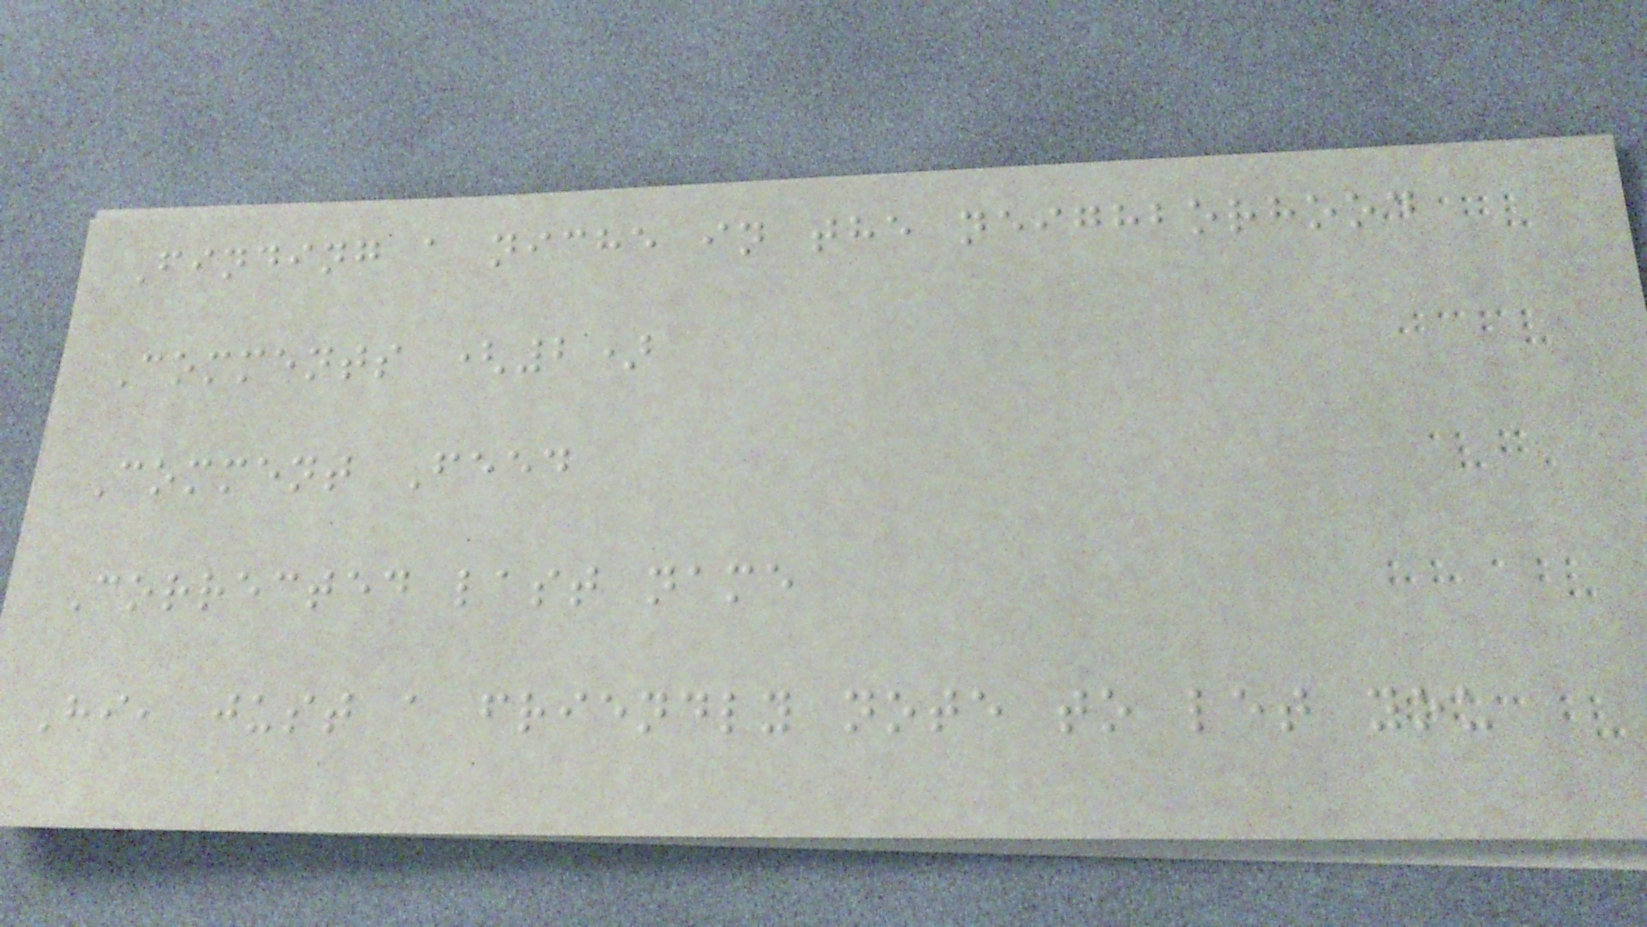Finding a niche in the neighborhood
Comments (2)
Comment Feed
Corrected last name
Hi, just a friendly note to let you
